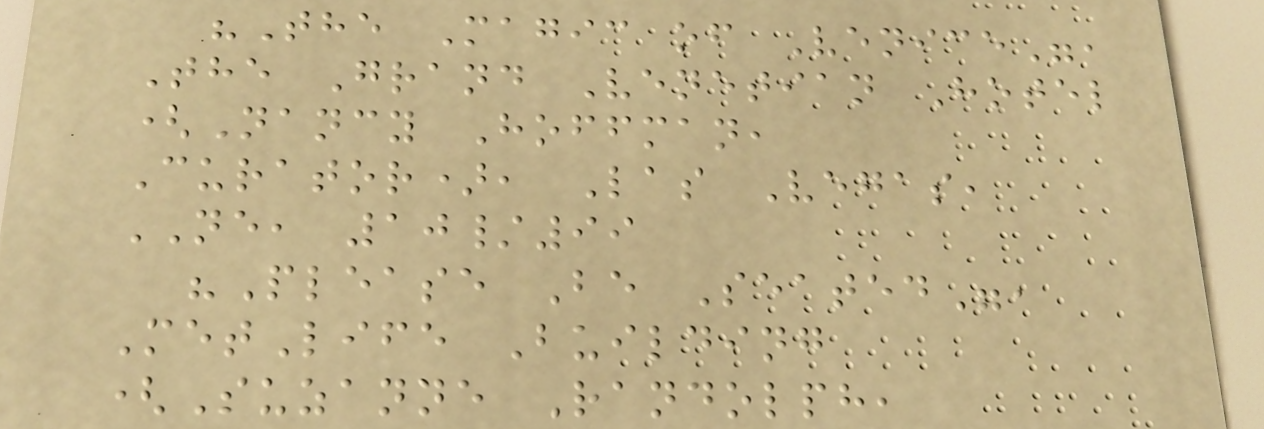"The Magic of Venice",
The Grand Venetian Hotel
(Nancy Hoffman,
Curator), Las Vegas,
NE, 10/99
"Please Be Seated",
MetLife Building
(Suzanne Randolph,
